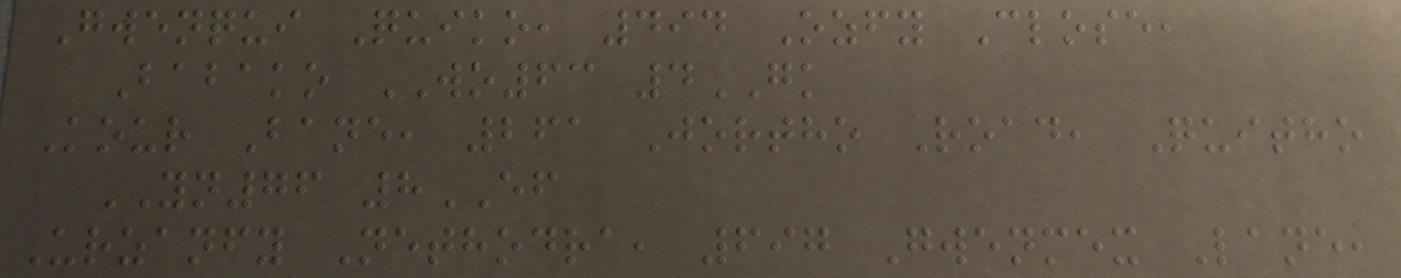Gwenqui Quiko, 494 Ozfy Close,
Babako WO63 4GK
Kour Bane, 261 Jortho Road, Quitho
YN76 8EF
Urzanfy Nethodra, 697 Gwenmex Lane,
